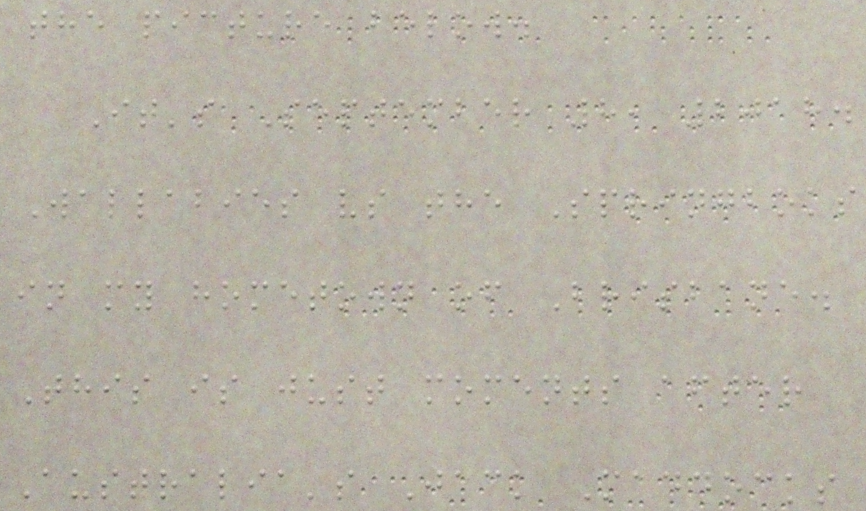the picture below.
It's September 8, 2018.
Wallabies vs the Springboks
in my hometown of Brisbane.
This is just moments after
Australia's Jack Maddocks
